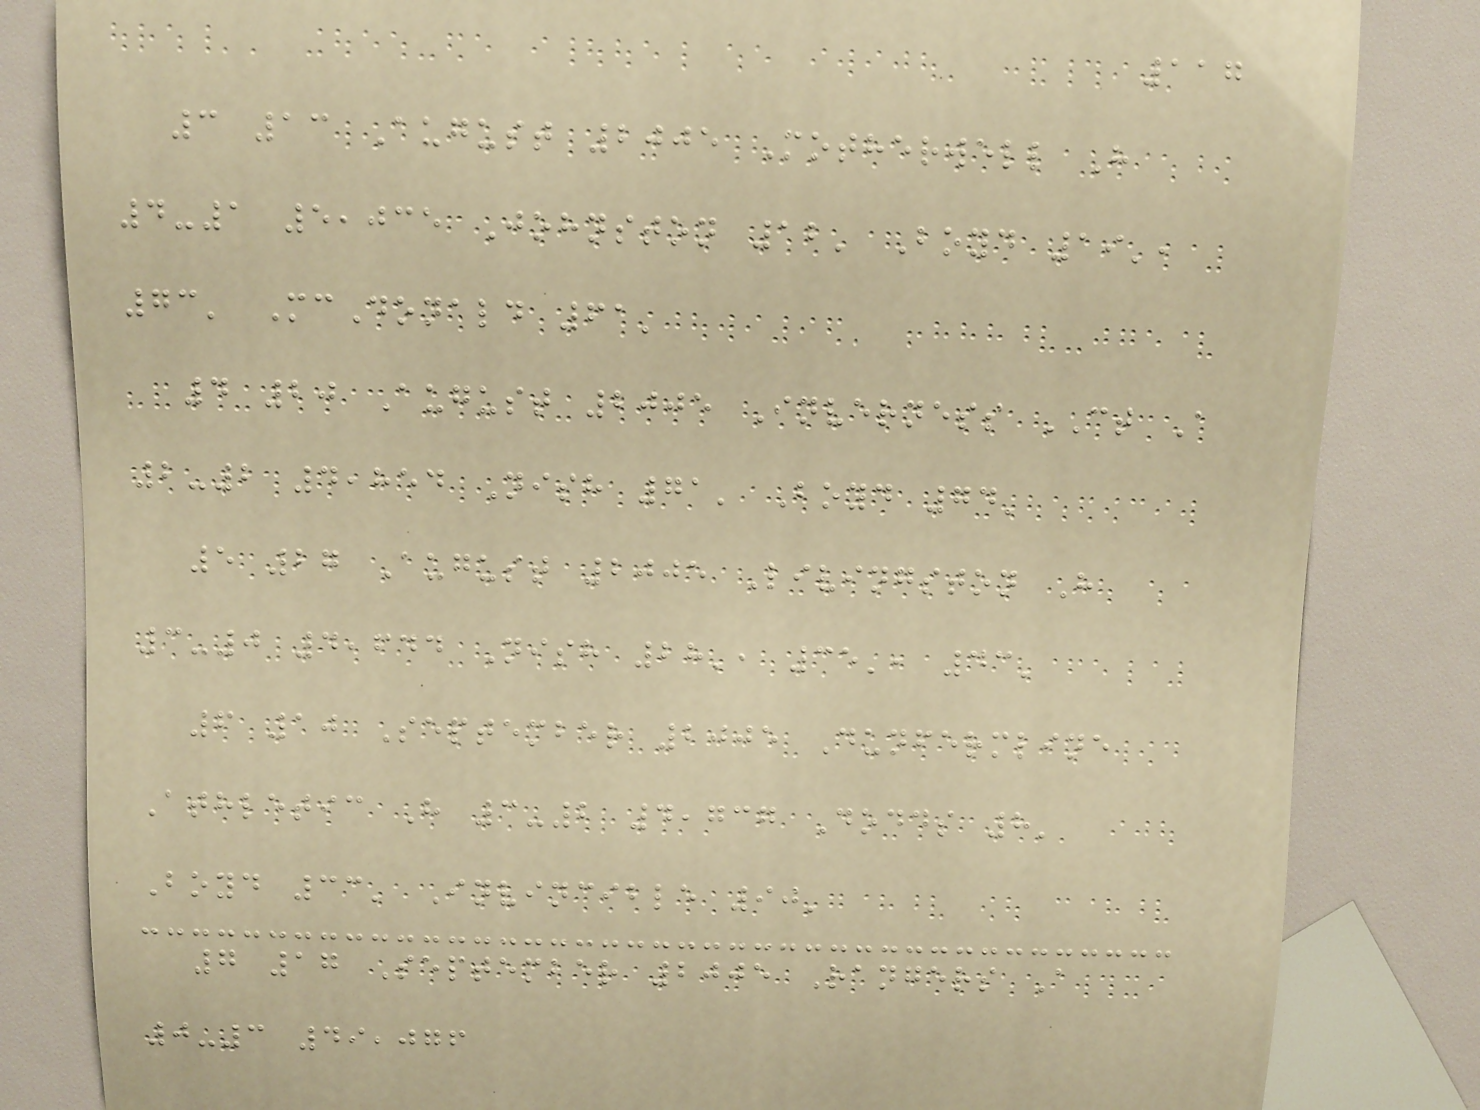117
3 13 August 2005 Motherwell H
4-1 5,035 Johnston 12' Boyd 19',
73' McDonald 61'
4 20 August 2005 Inverness CT A
2-2 4,854 Nish 71' Boyd 74'
5 27 August 2005 Livingston H
3-0 4,644 Nish 28', 35', 43'
6 10 September 2005 Dunfermline
Athletic H 3-2 4,737 Dodds 8'
Boyd 33' Invincible 90'
7 17 September 2005 Rangers A
0-3 49,076
